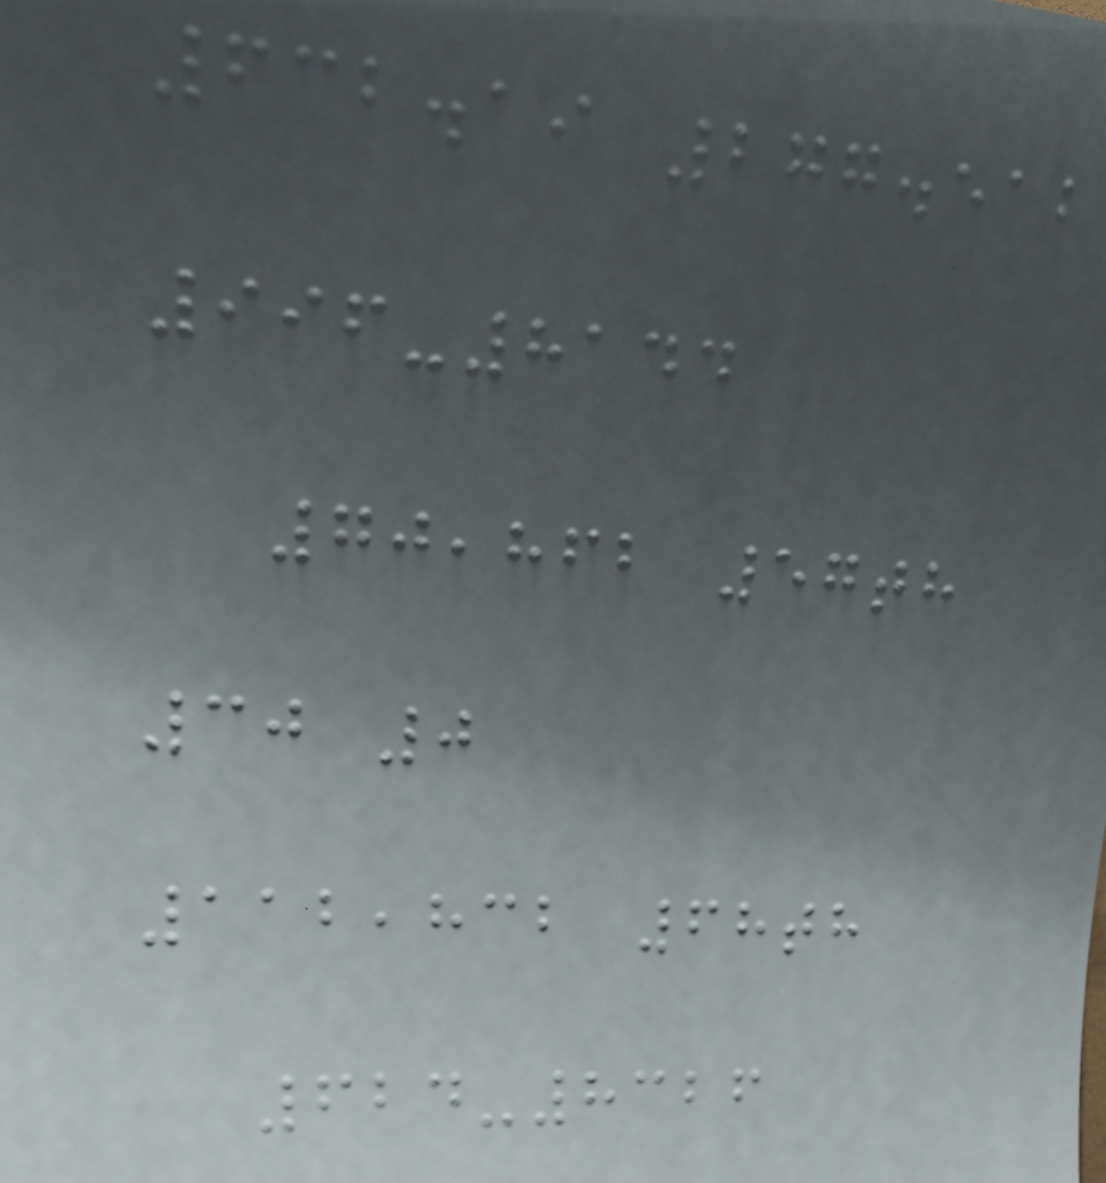632.19 277.512
996-8144
70,862 57th
30 0
112,832 68th
624-8326
